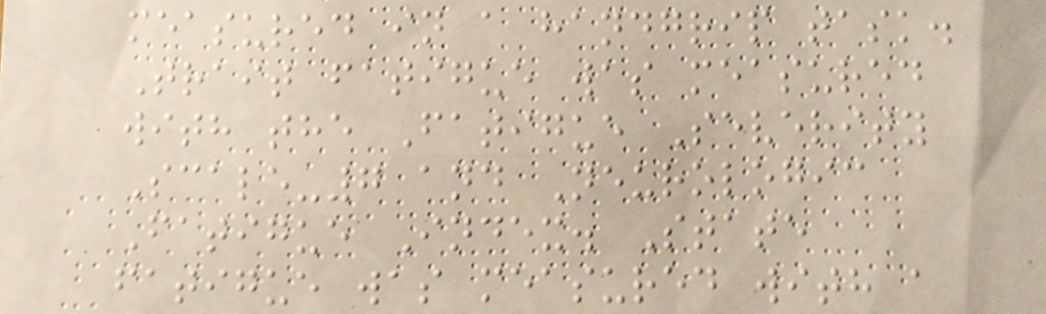measured in a handgrip task.
Trait fatigue was measured
with the Fatigue Severity
Scale-7 and Neurologic
Fatigue Index. State
fatigue was measured with a
